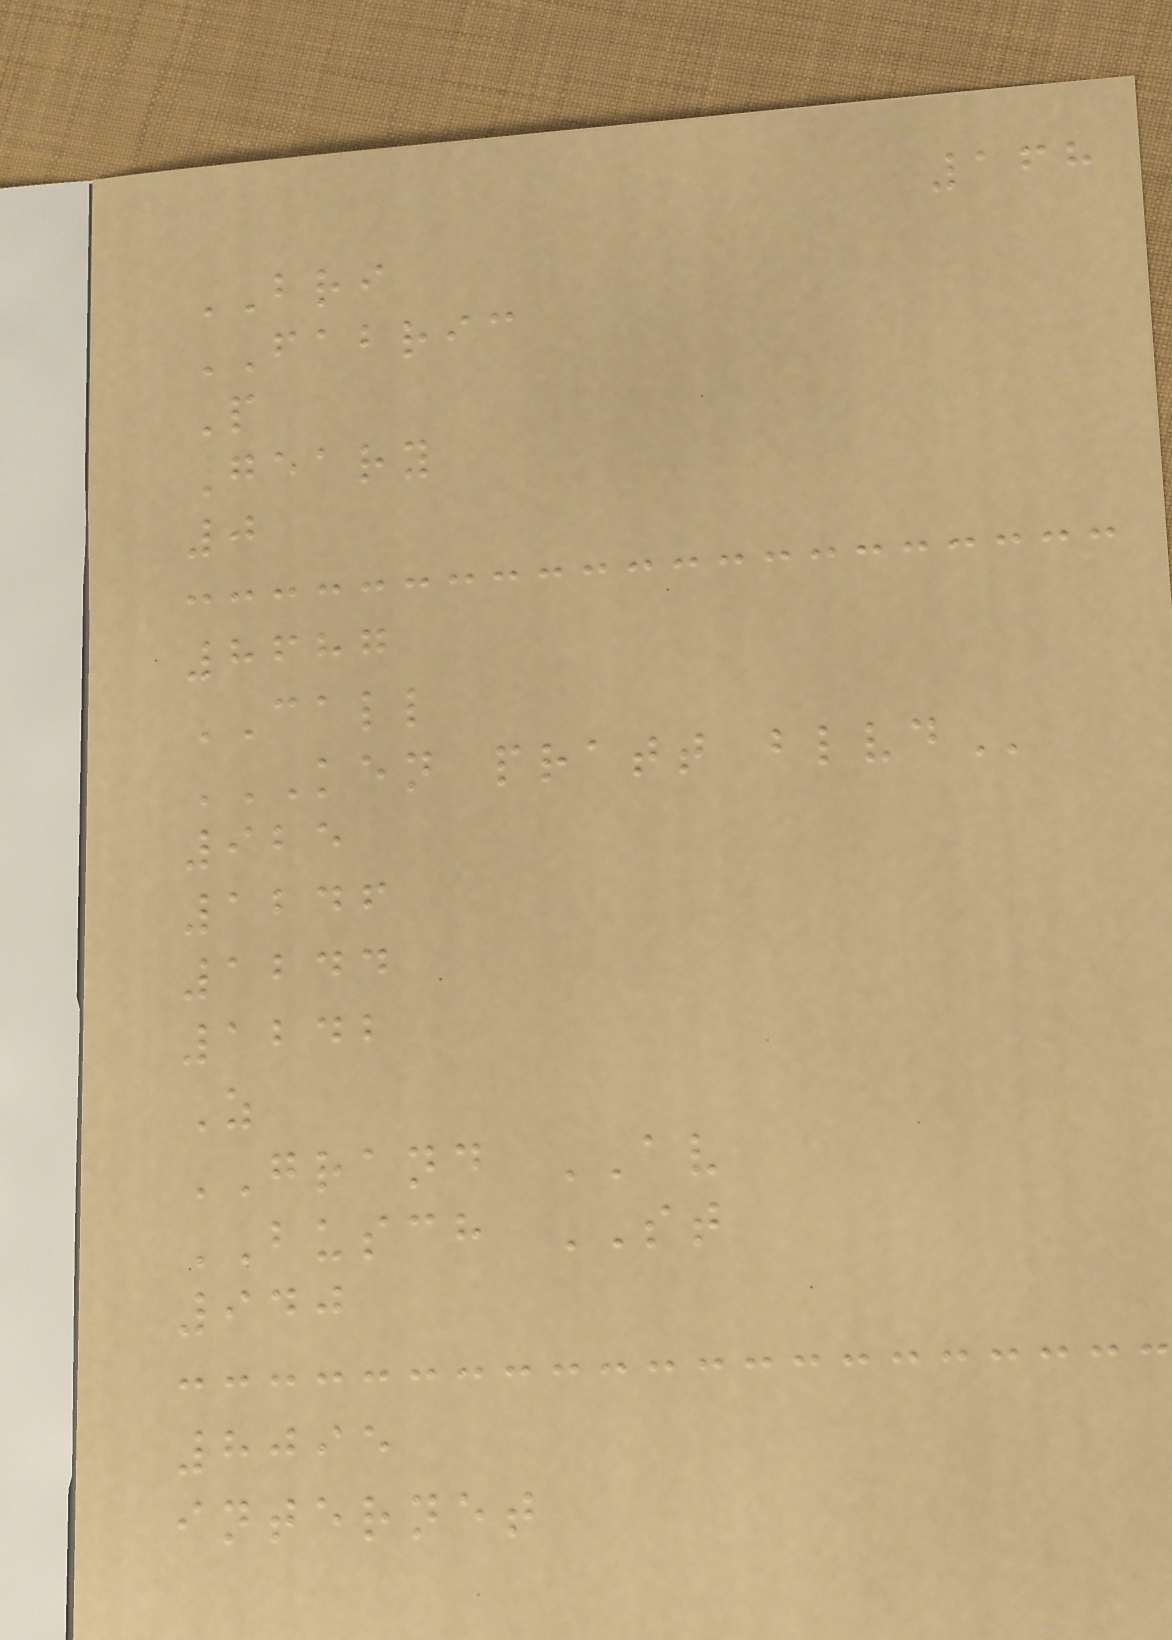168
BRI
FABRIC
P
Geary
0
8687
CALL
KEN PRATT BLVD
925
1246
1244
1242
Z
GRAND AV
BUSCH ST
940
8095
internet
